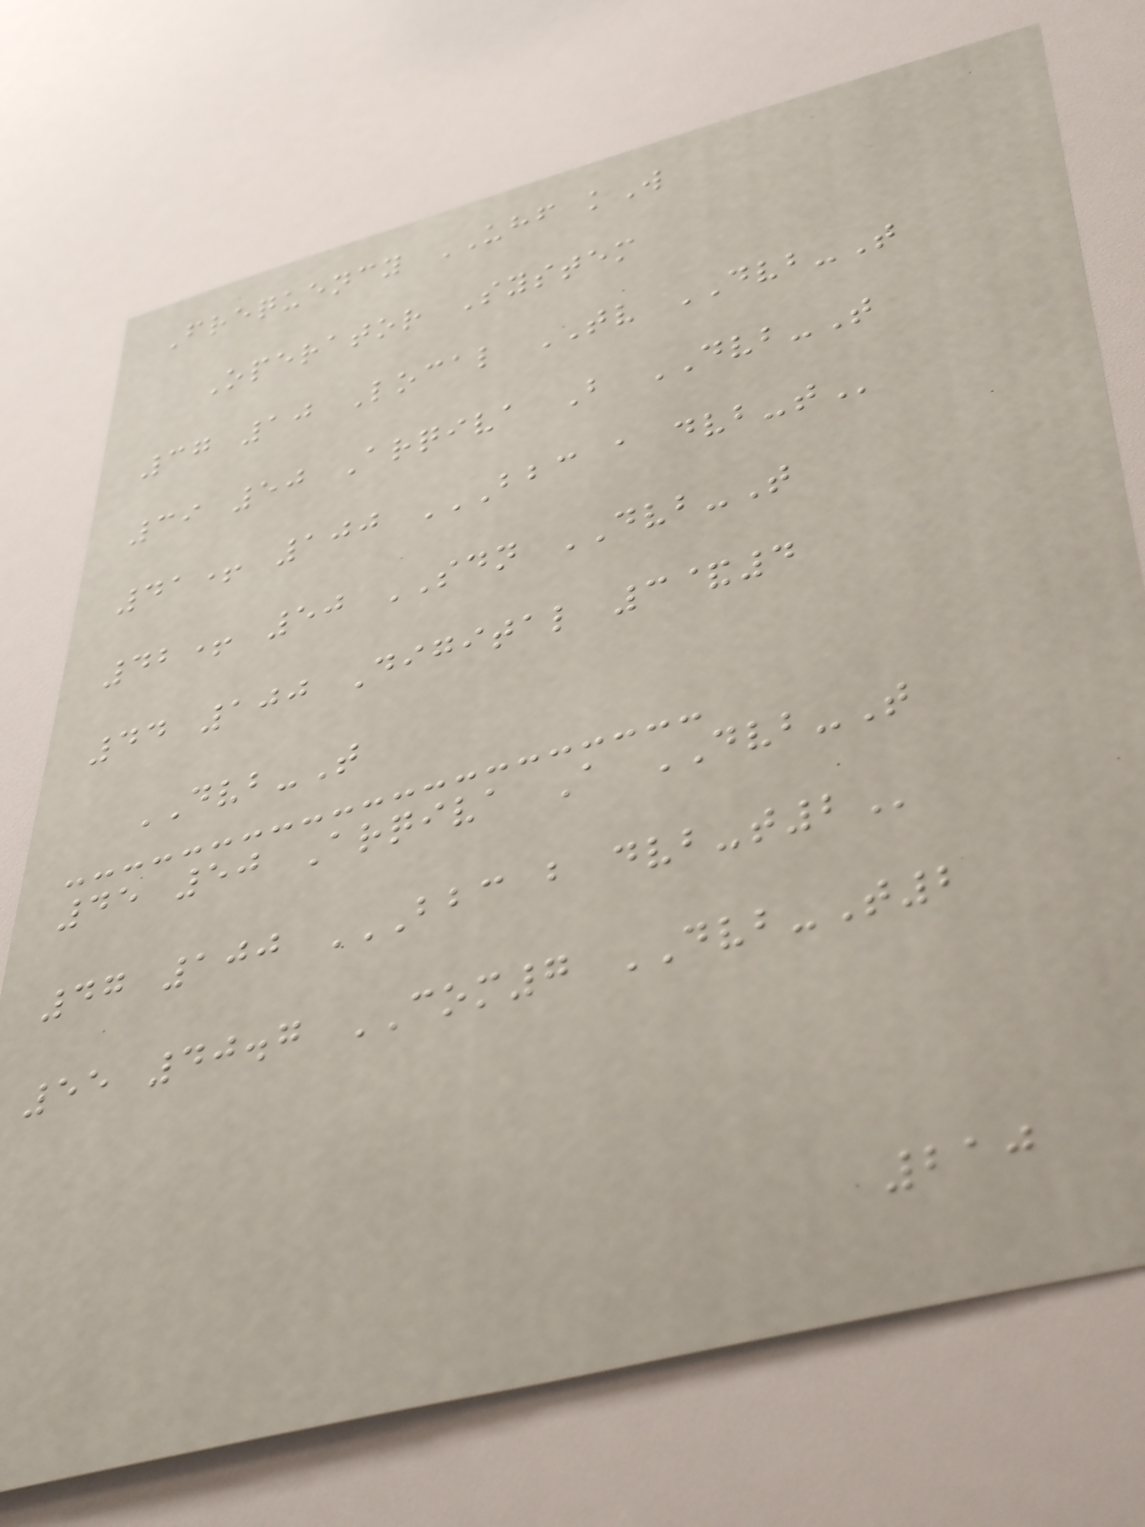Frequency UHF kW
Operator System
37 10 Local TV DVB-T
39 50 Arqiva B DVB-T
41+ 100 BBC A DVB-T
42+ 50 SDN DVB-T
44 100 Digital 3&4
DVB-T
45 50 Arqiva A DVB-T
47 100 BBC B DVB-T2
55 40.7 COM7 DVB-T2
210
